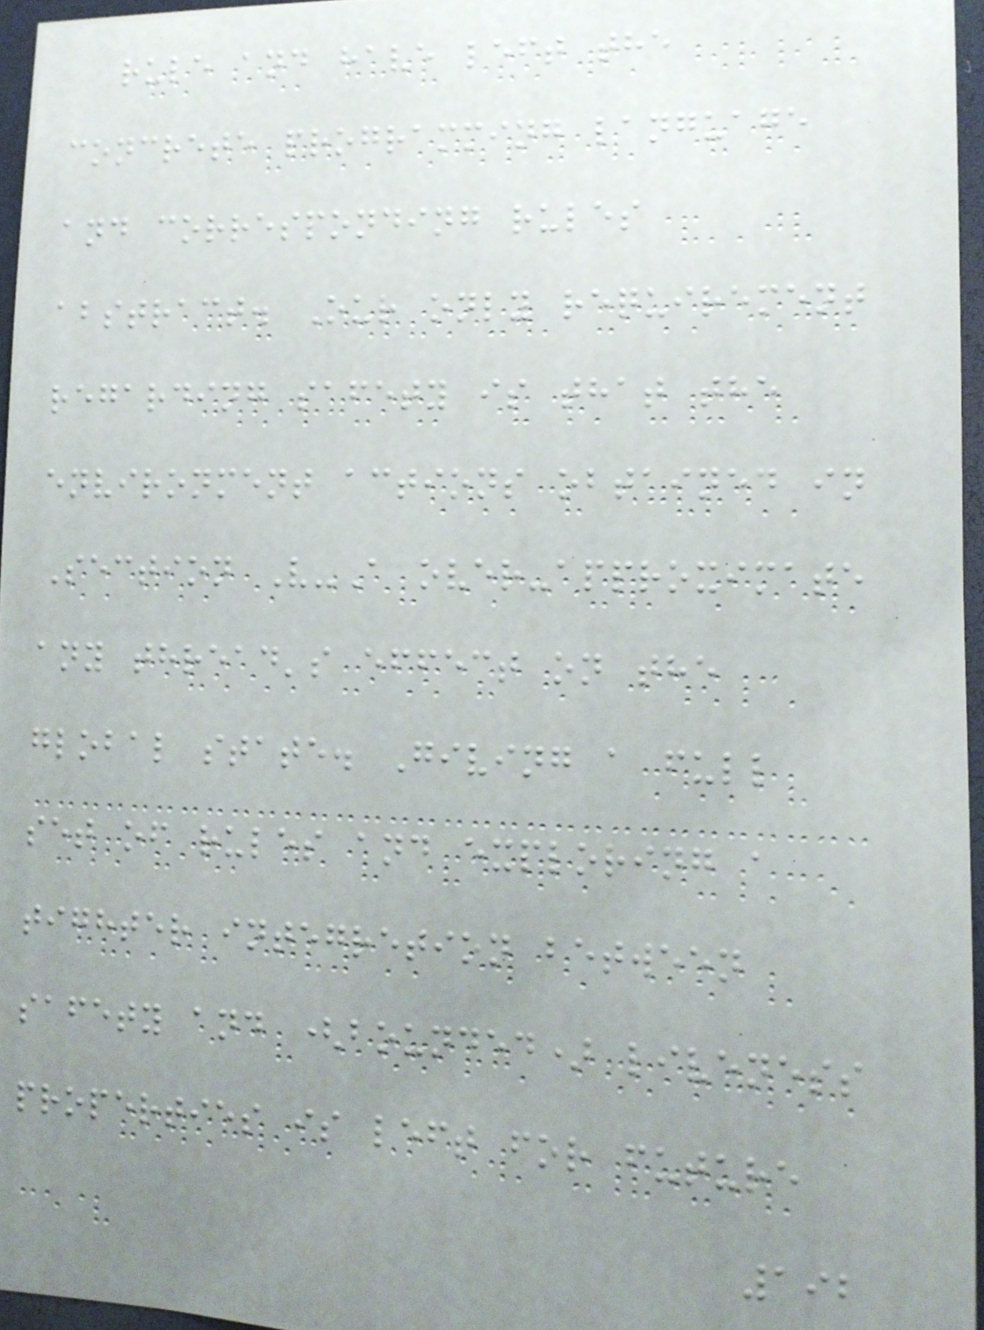rule and have left the
concrete programming language
and corresponding rules
abstract. Our only requirement
regarding safety is that the
environment actions obtained in
Section V-A over-approximate
any thread's effect on the
global state. Giving a full
set of rules and exploring a
tighter integretion between
safety and (bounded) liveness
properties is left for future
192
